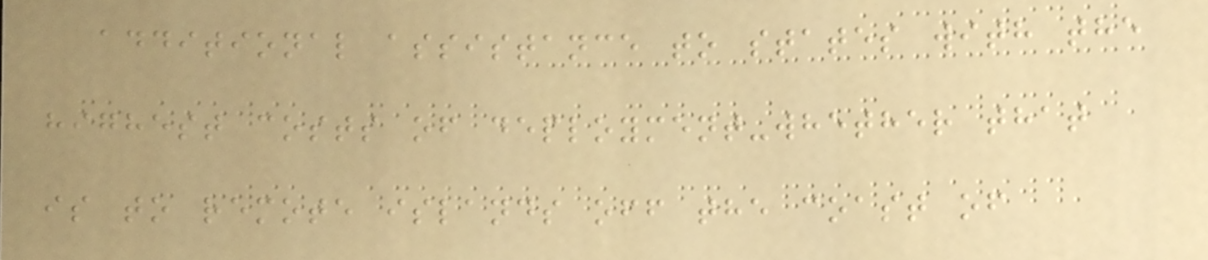additional assistance to states with the
highest costs of deployment-whether that
is to remote islands off the coast of
